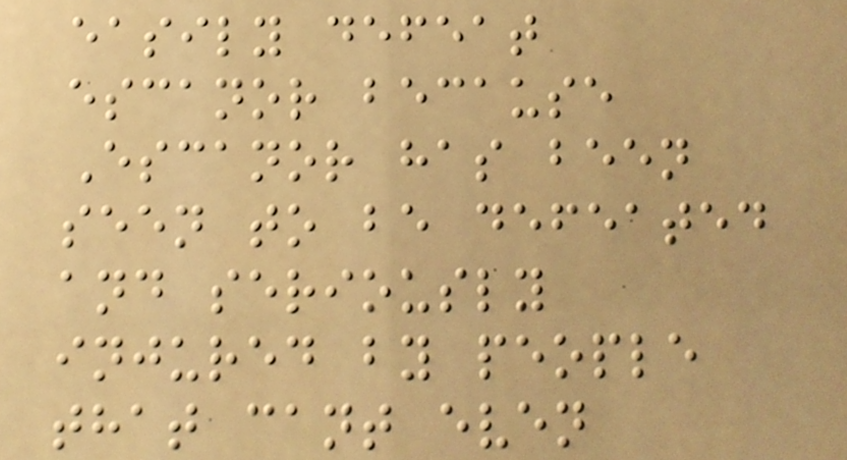easily defeat
escanor because
Escanor has been
seen to be defeated
and seriously
injured by people
that cant even
